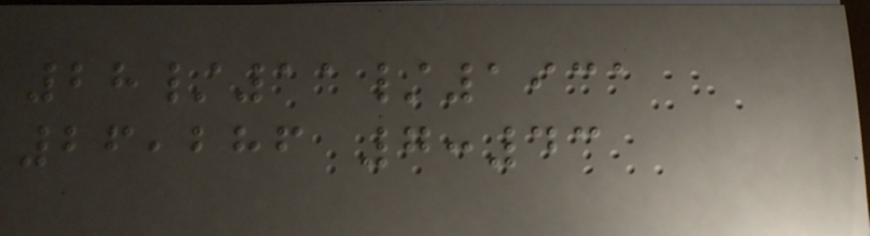28/11/1931
26,286 7:43
